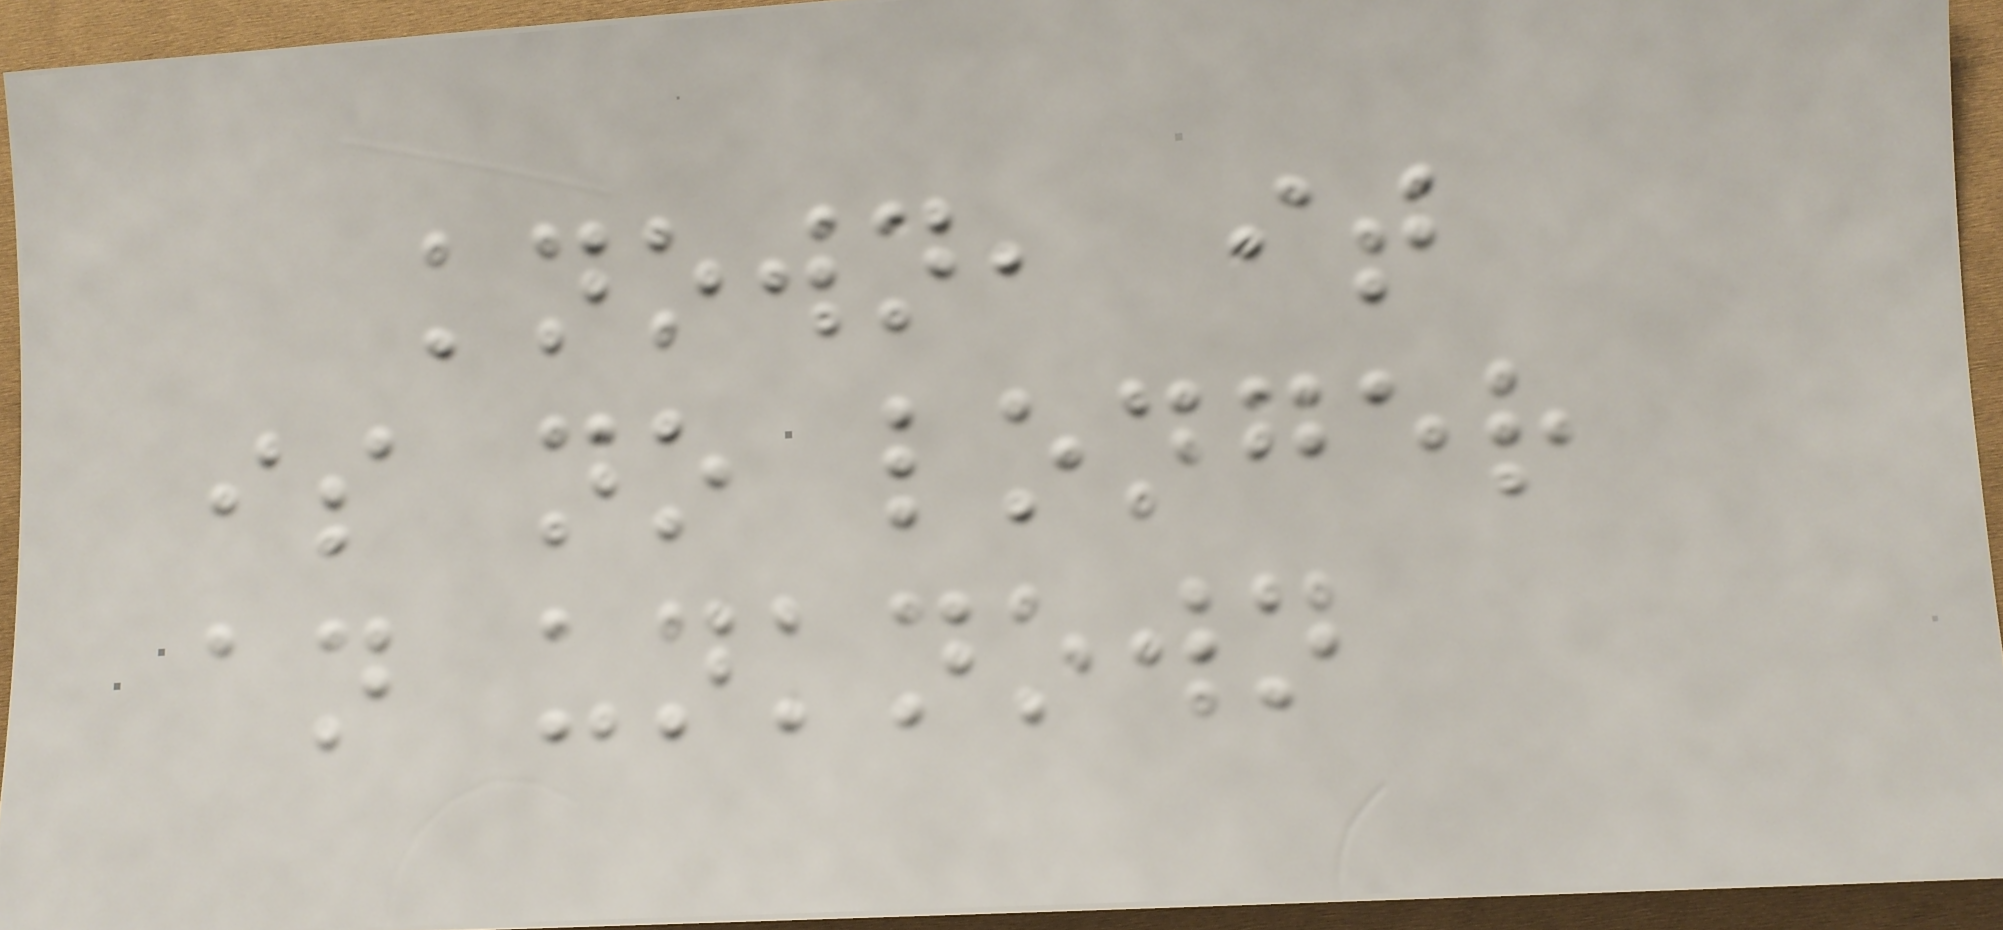known, it
is no longer
an unknown
